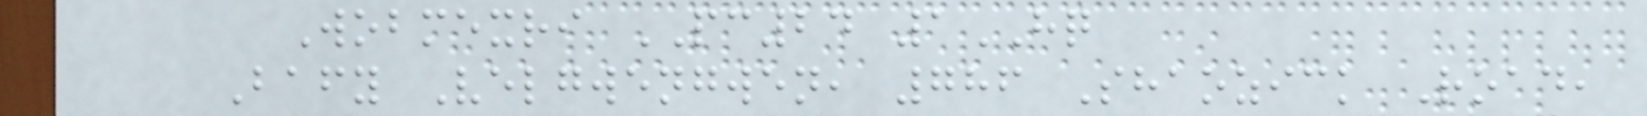Wobmexri PC24 1HQ
Bafy Velgwengwen, 786 Shaozick Road,
